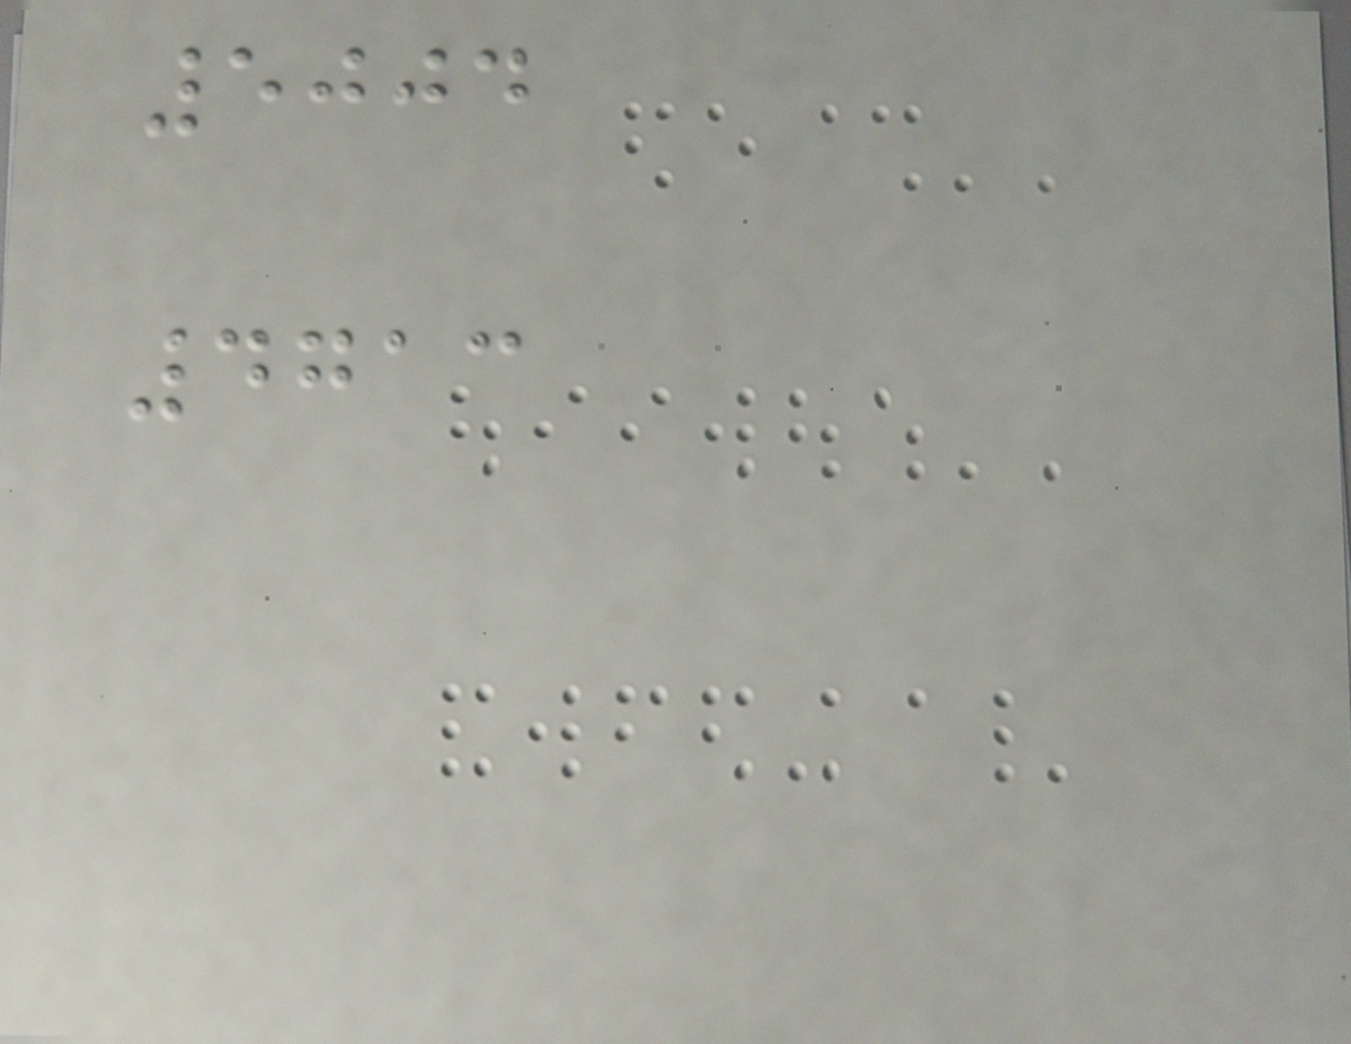5004
4713
